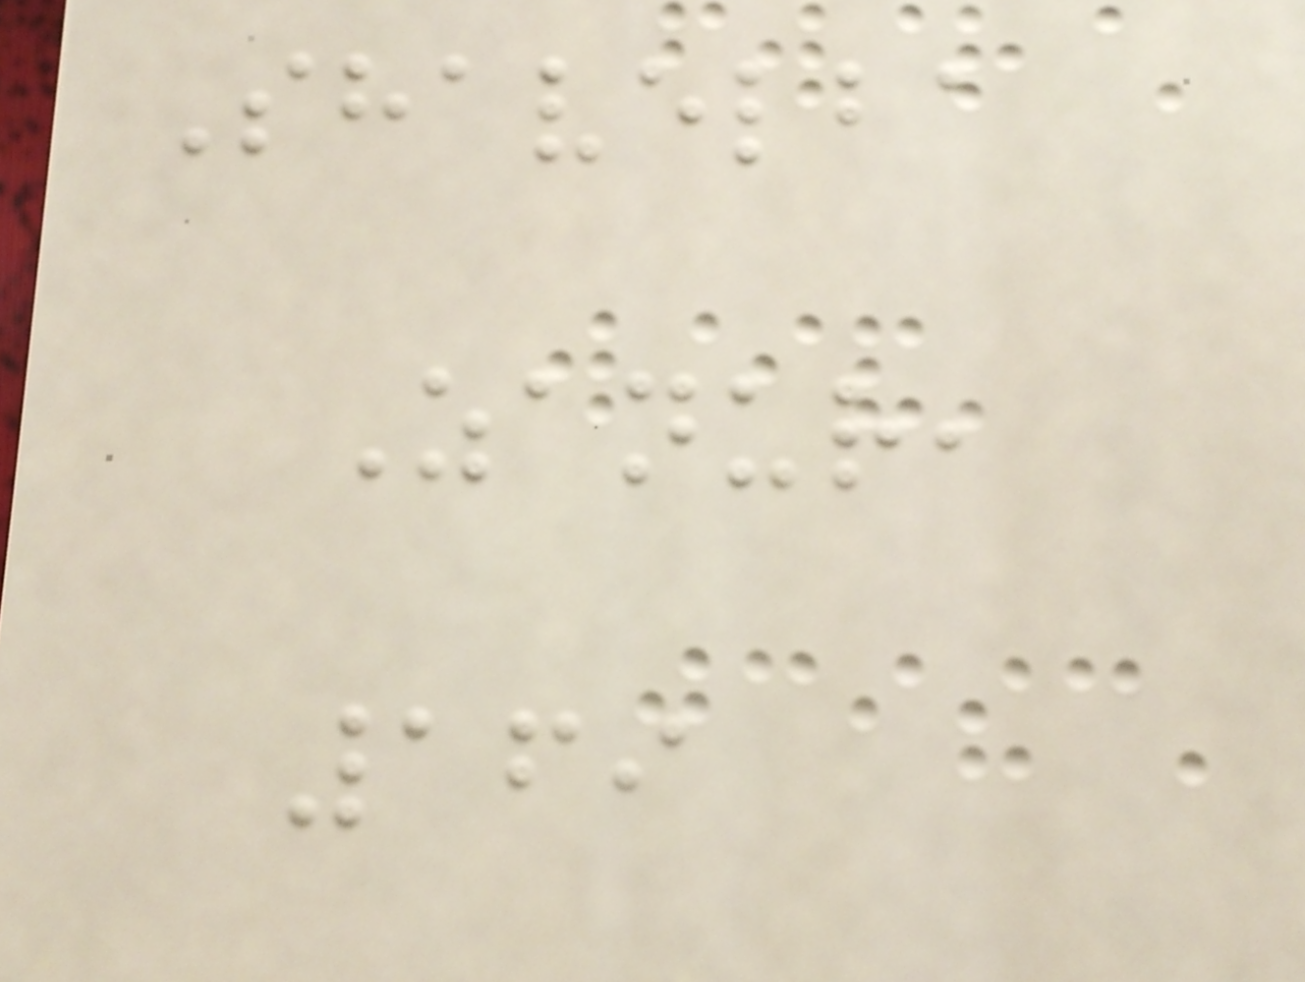Shavelba
Zanur,
169
